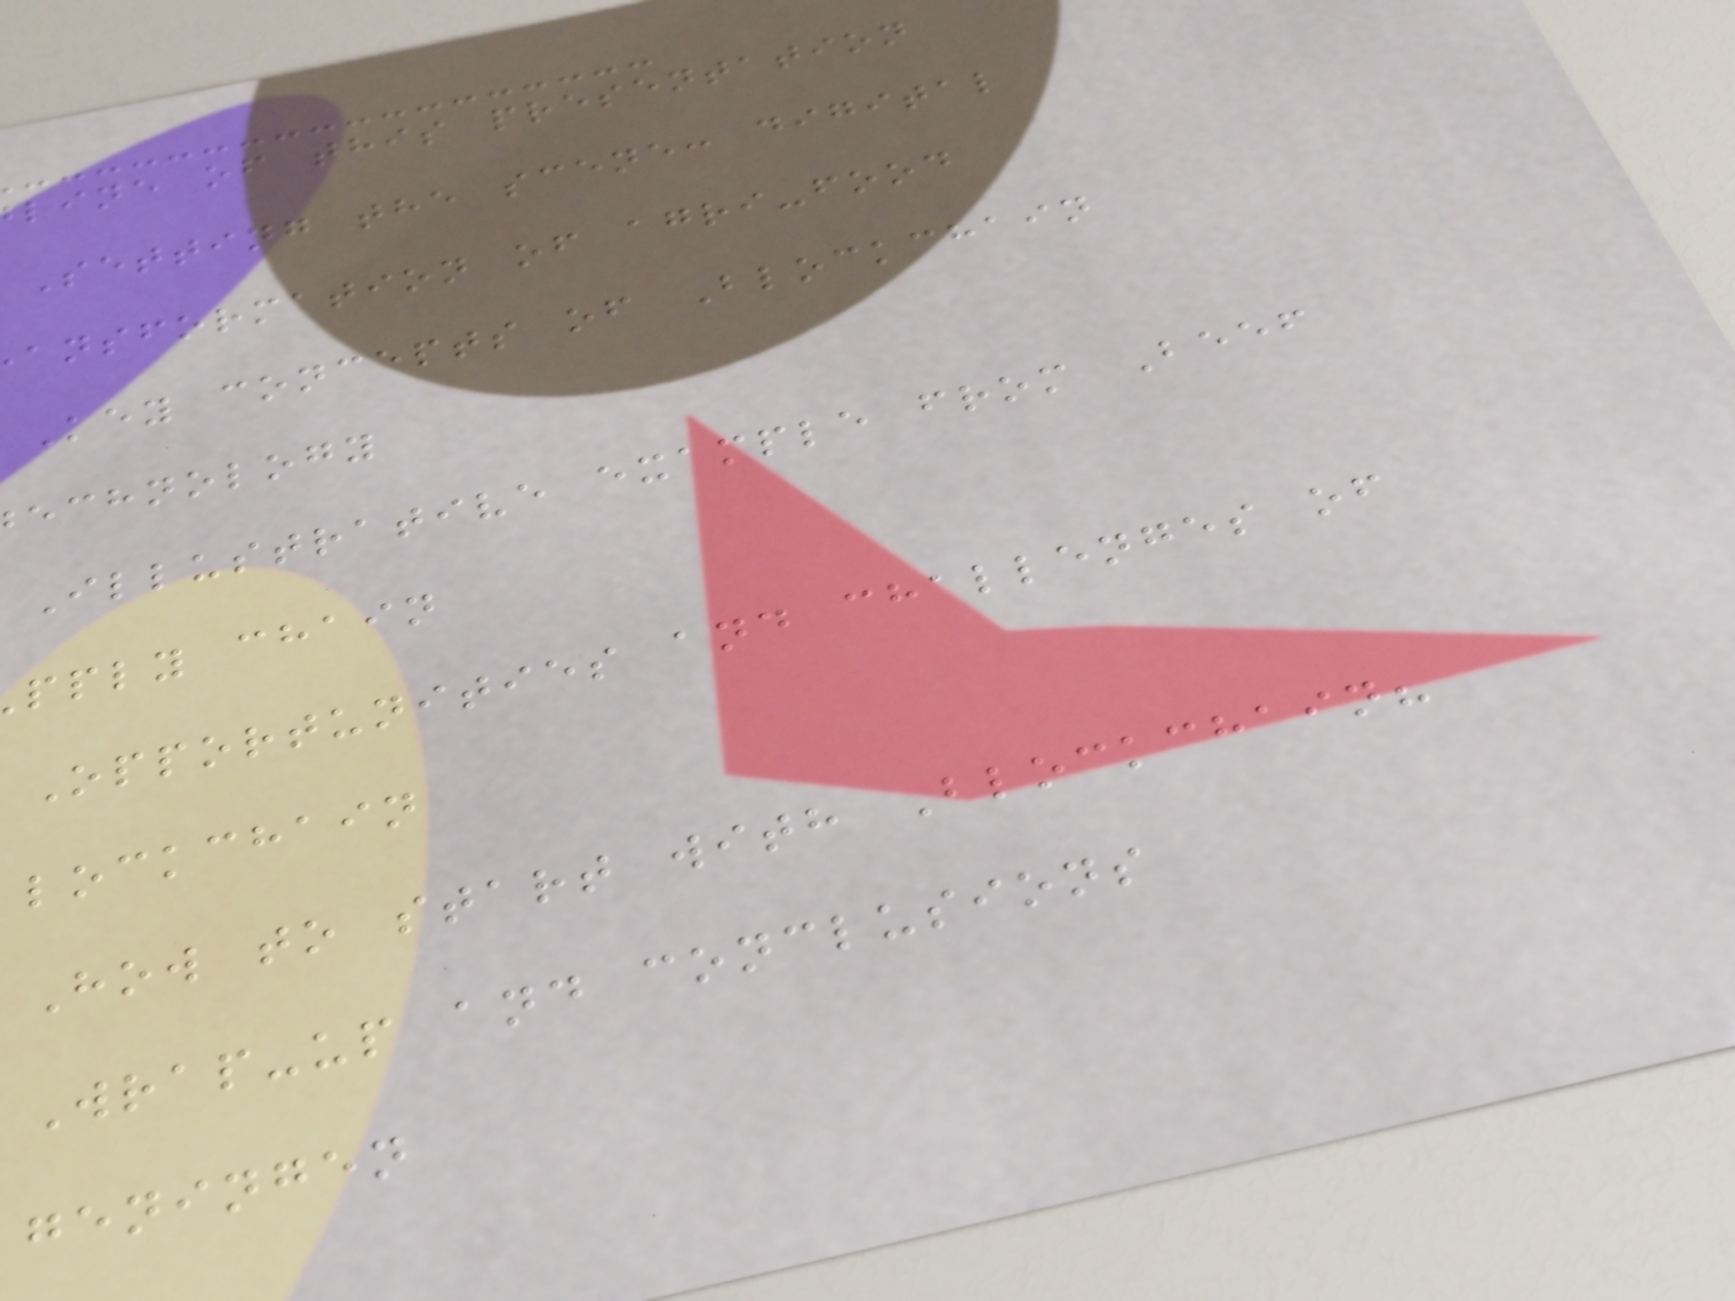line of this presentation
Setting the scene: digital
ansformation of agri-food
Key concepts of Blockchain
echnology
Illustrative example from Beef
pply chain
Opportunities and challenges of
lockchain
How to start with Blockchain?
Wrap-up and conclusions
geningen
